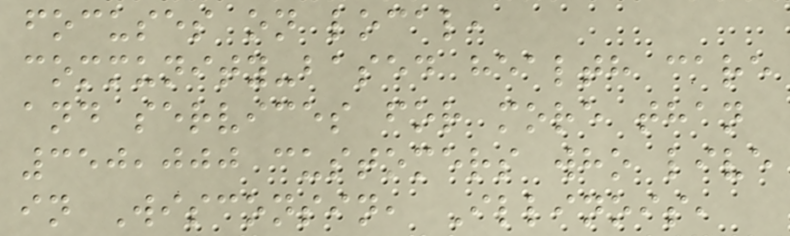focuses on local,
community-based health care
and services for more than
350,000 customers who live
in Wisconsin, Illinois,
